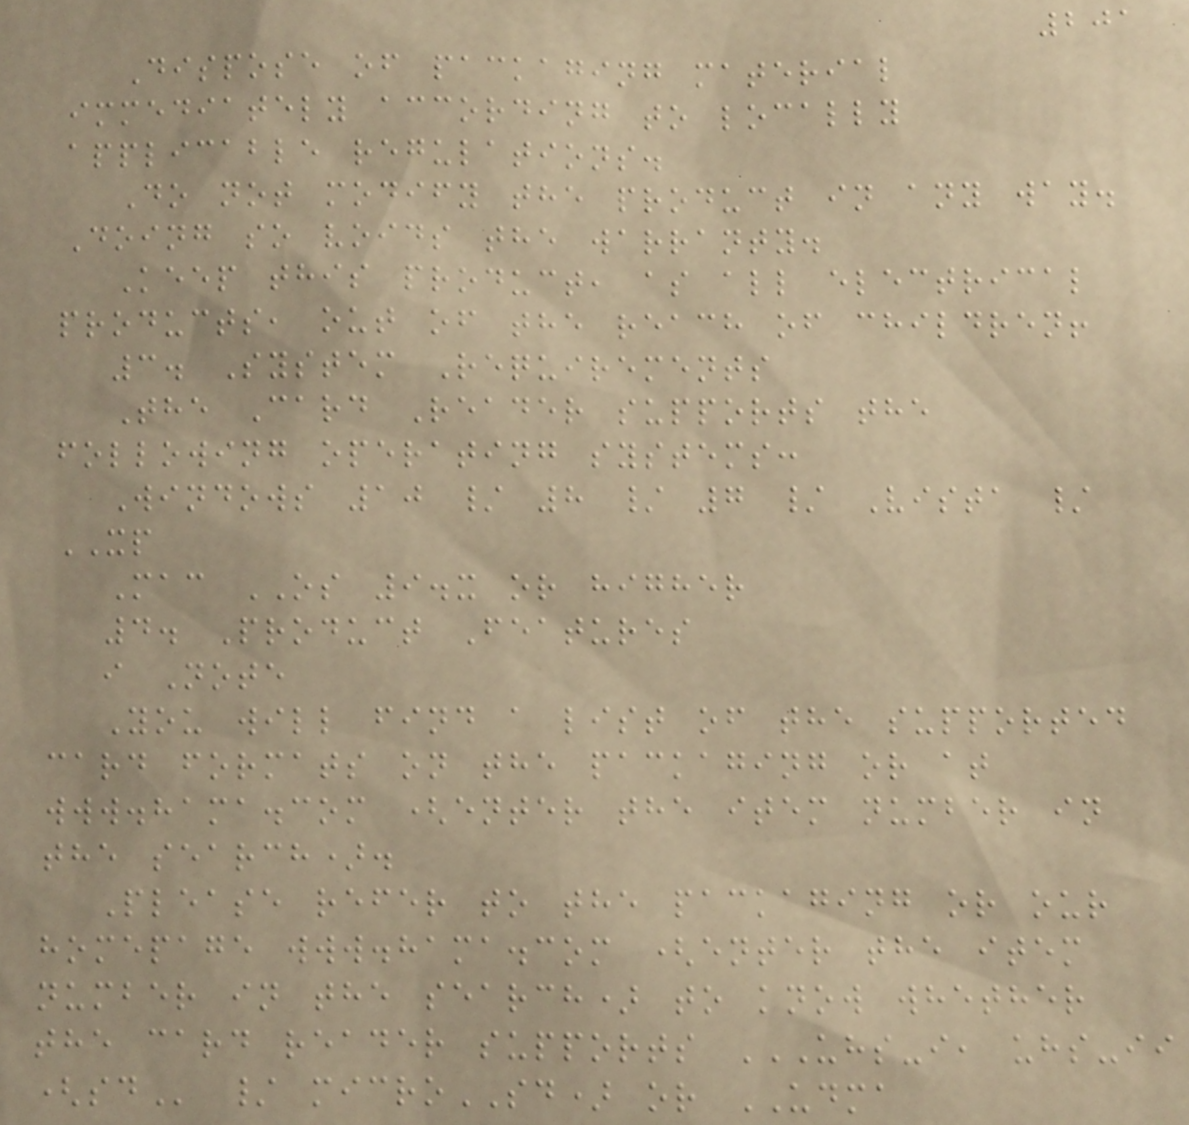201
Dispose of packaging material
immediately according to locally
applicable regulations.
Do not modify the product in any way.
Doing so voids the warranty.
Keep this product, as all electrical
products, out of the reach of children!
3. System Requirements
The Card Reader supports the
following operating systems:
Windows 10 / 8 / 7 / Vista /
XP
Mac OS 9.x or higher
4. Product Features
i Note
You will find a list of the supported
card formats on the packaging or at
www.hama.com (enter the item number in
the search).
Please refer to the packaging or our
homepage www.hama.com (enter the item
number in the search) to know whether
the card reader supports UHS-I, UHS-II
(SD / microSD) or UDMA
